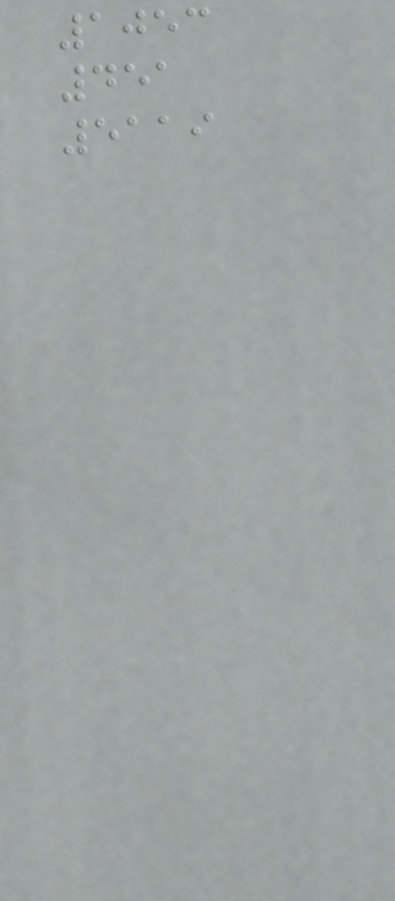1053
451
5119
